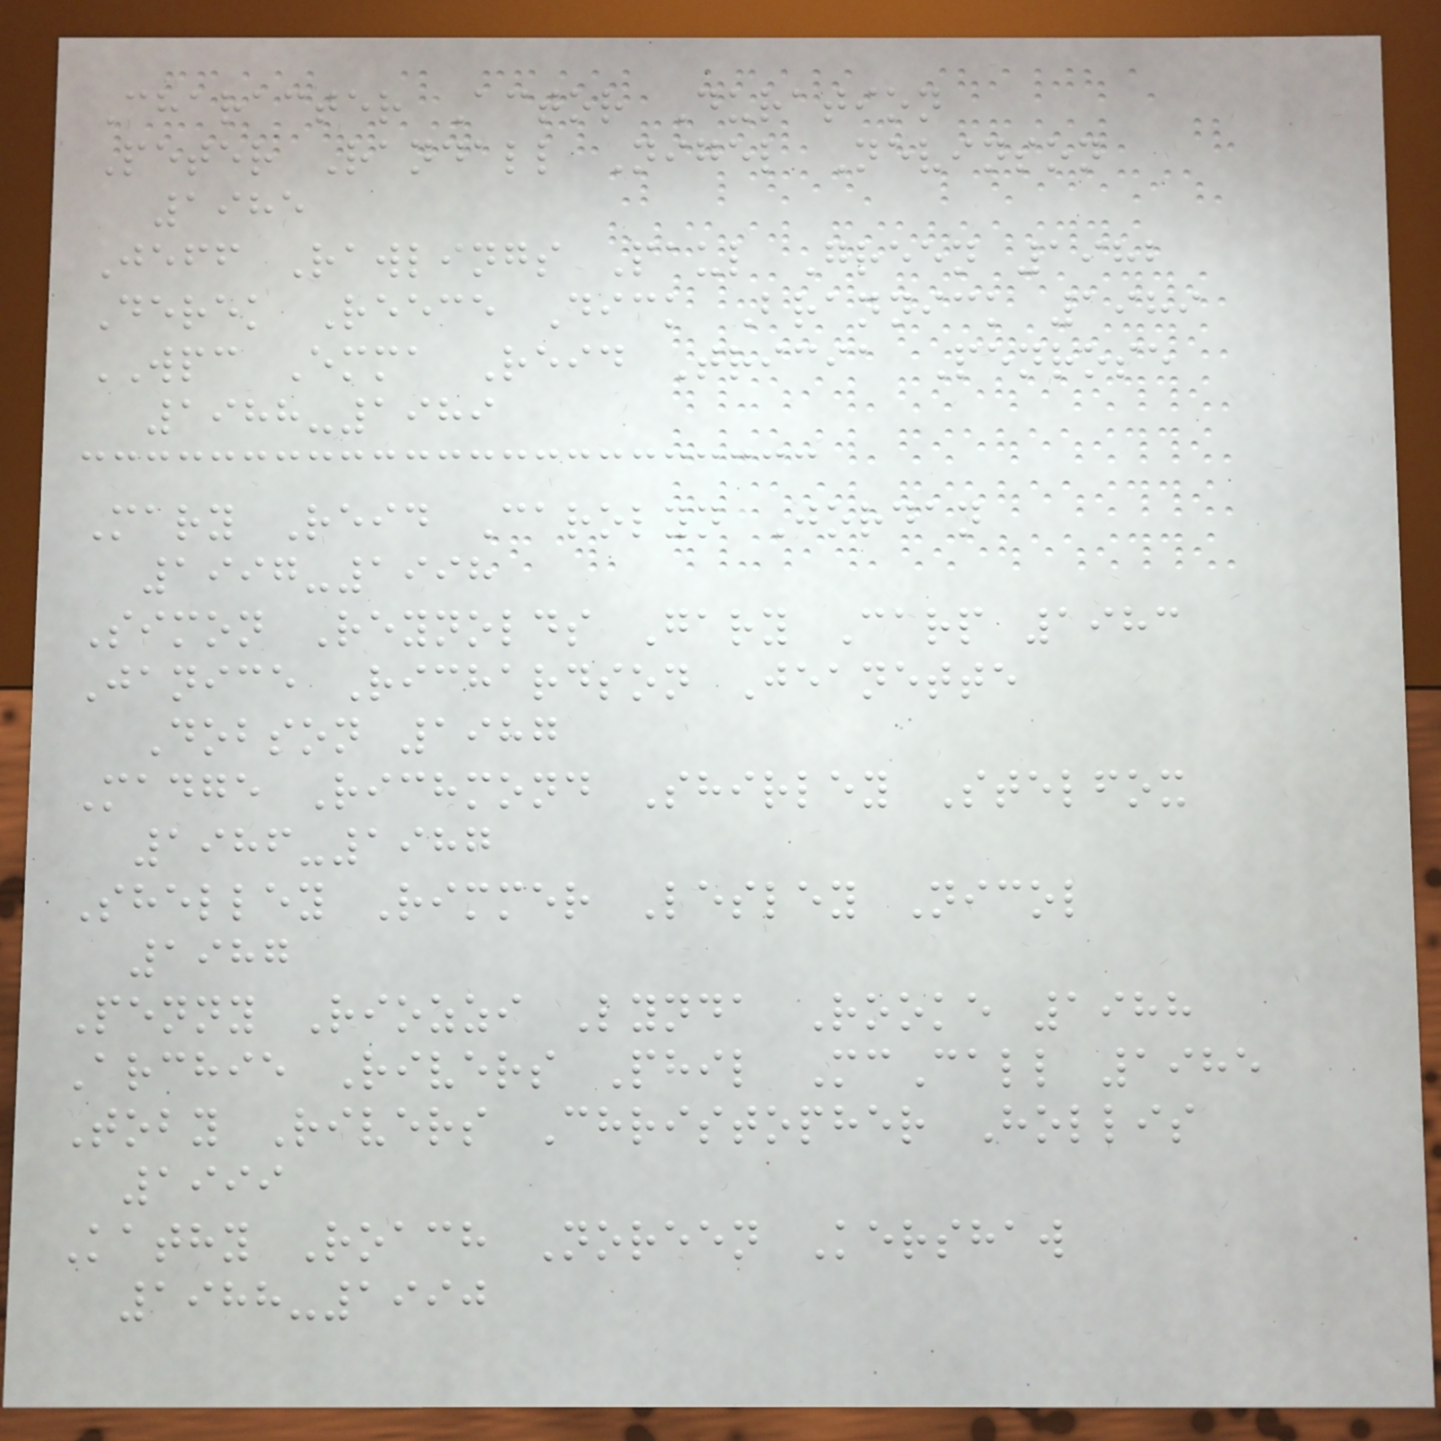Character Actor Duration
Peter Randall Nigel Nevinson
1985
Jeff Rawlings Paul Green 1982
Derek Reece Dick Brannick 1989
WPC Emma Reid Tricia Penrose
1988-1989
Mary Reid Carolyn Jordan
1997-1998
Simon Reynolds Gary Carp 1983
Janice Richardson Jeanette
Dobson 1987
Madge Richmond Shirley Stelfox
1986-1987
Shelley Rimmer Lesley Nicol
1987
Penny Riozzi Lynda Rooke 1988
Archie Rivers Phil McCall 1985
Toby Rivers Christopher Hollis
1999
Kathy Roach Noreen Kershaw
1988-1990
